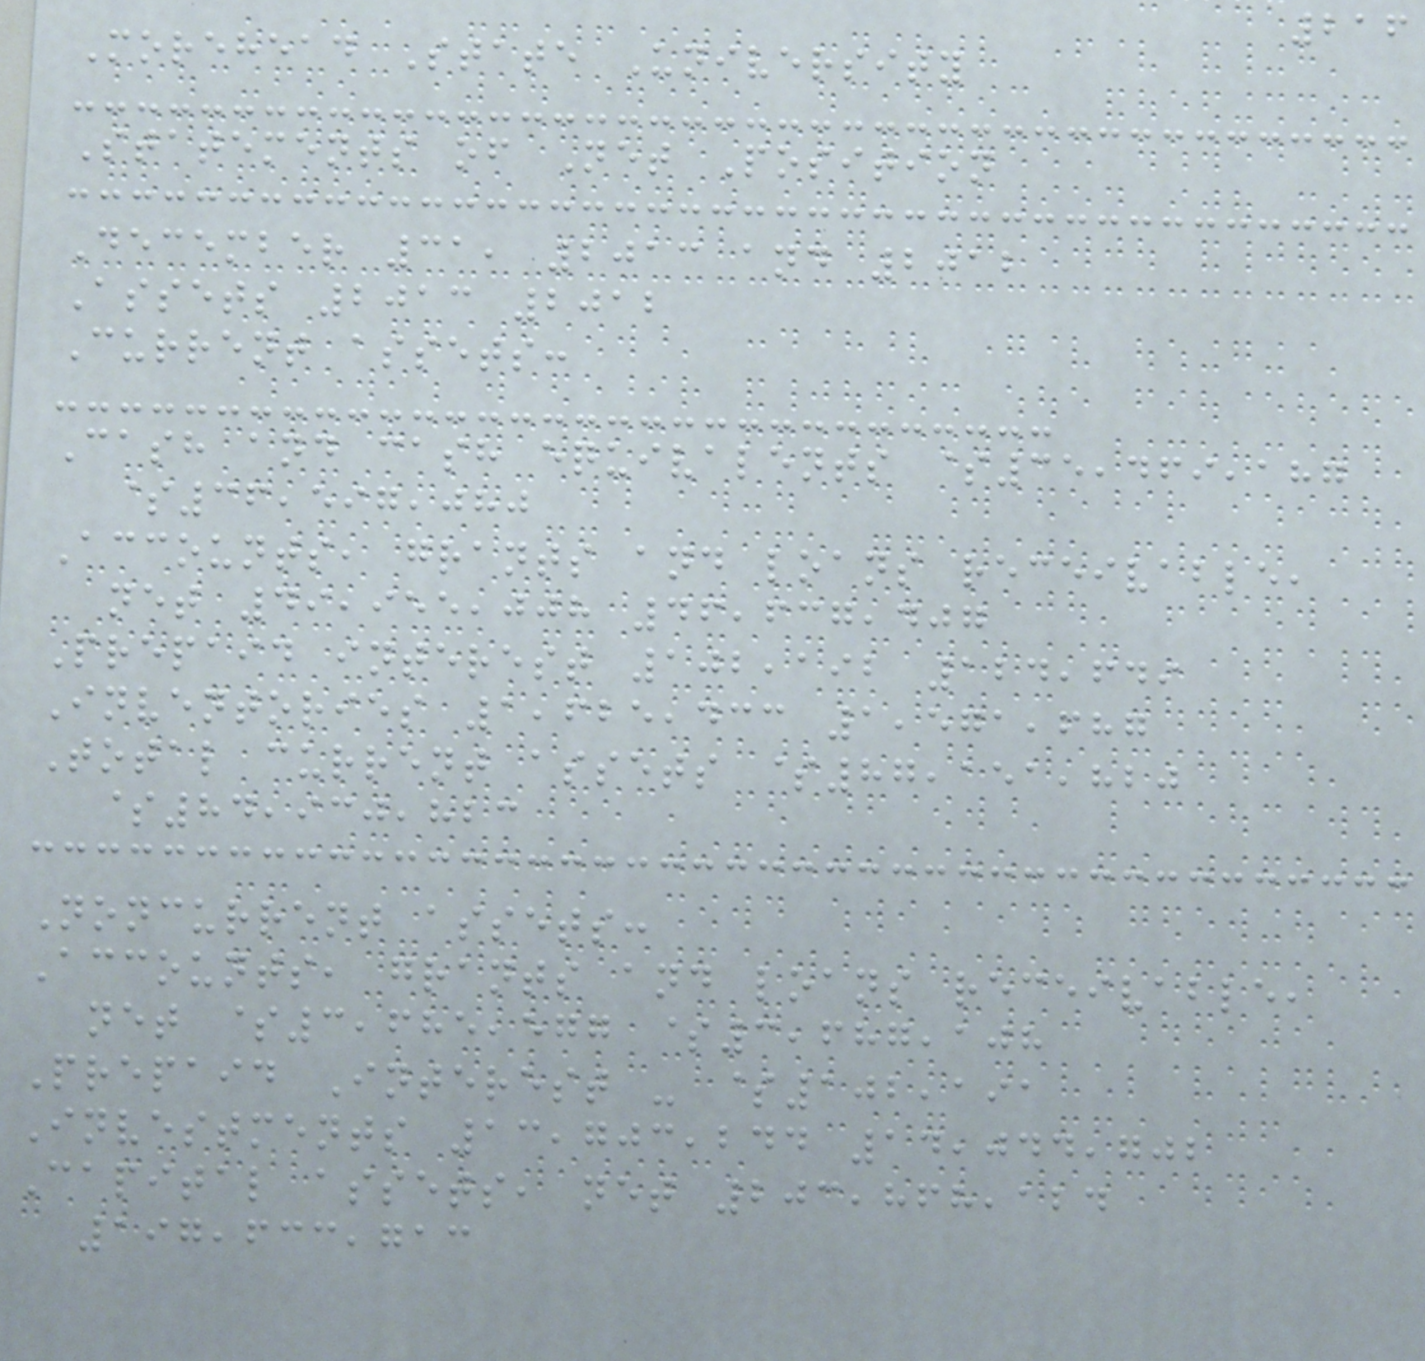216
Morehead State University
Statements of Net Position
December 31, 2013 and 2012
Assets 2013 2012
Current assets:
Cash and cash equivalents $35,469,187
$36,597,080
Accounts, grants and loans receivable,
net 49,955,008 46,637,407
Prepaid interest 102,192 124,649
Inventories 1,625,433 1,571,687
Total current assets $87,151,820
$84,930,823
Noncurrent assets:
Accounts, grants and loans receivable,
net $3,685,577 $3,687,108
Prepaid Interest - $102,191
Investments 13,703,244 14,044,702
Capital assets, net 203,868,124
197,633,713
